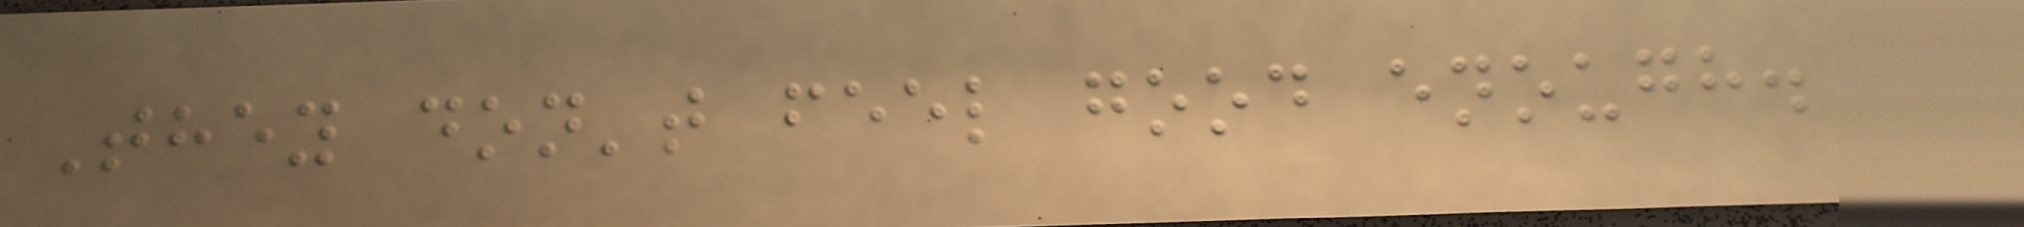They don't feel good enough.
